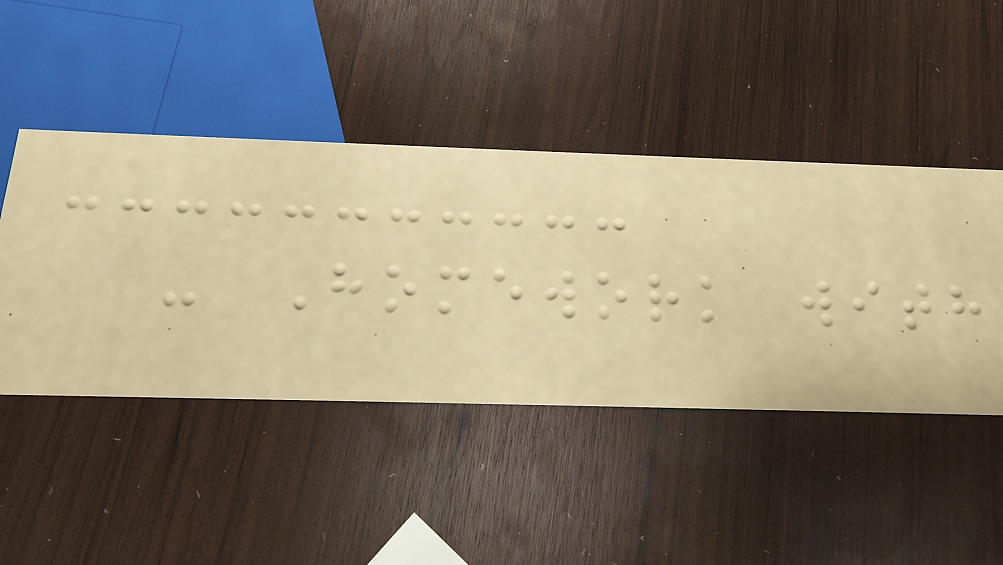- Homework with
